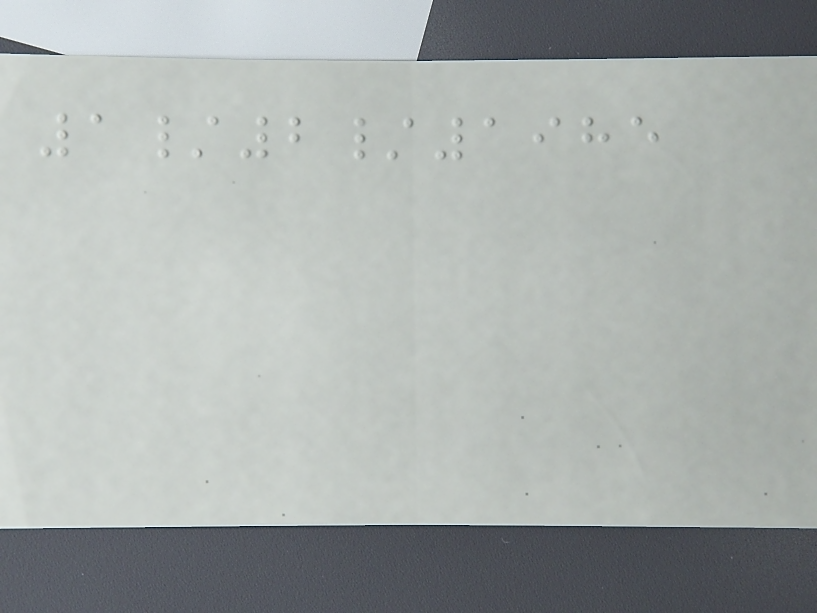1/2/1985
